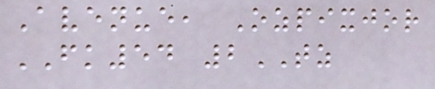Avenue, Ozpixjor
FK54 2TZ
